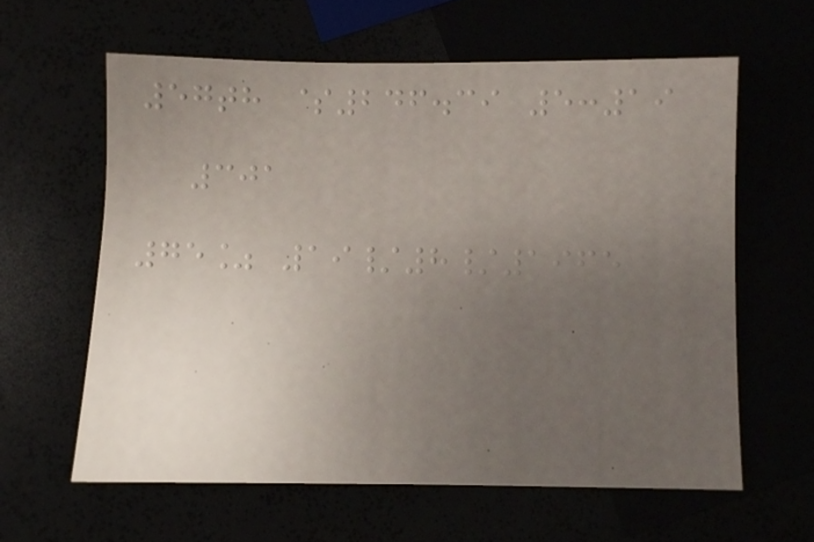57th $246.39 5:19
301
75% 19/8/1965
